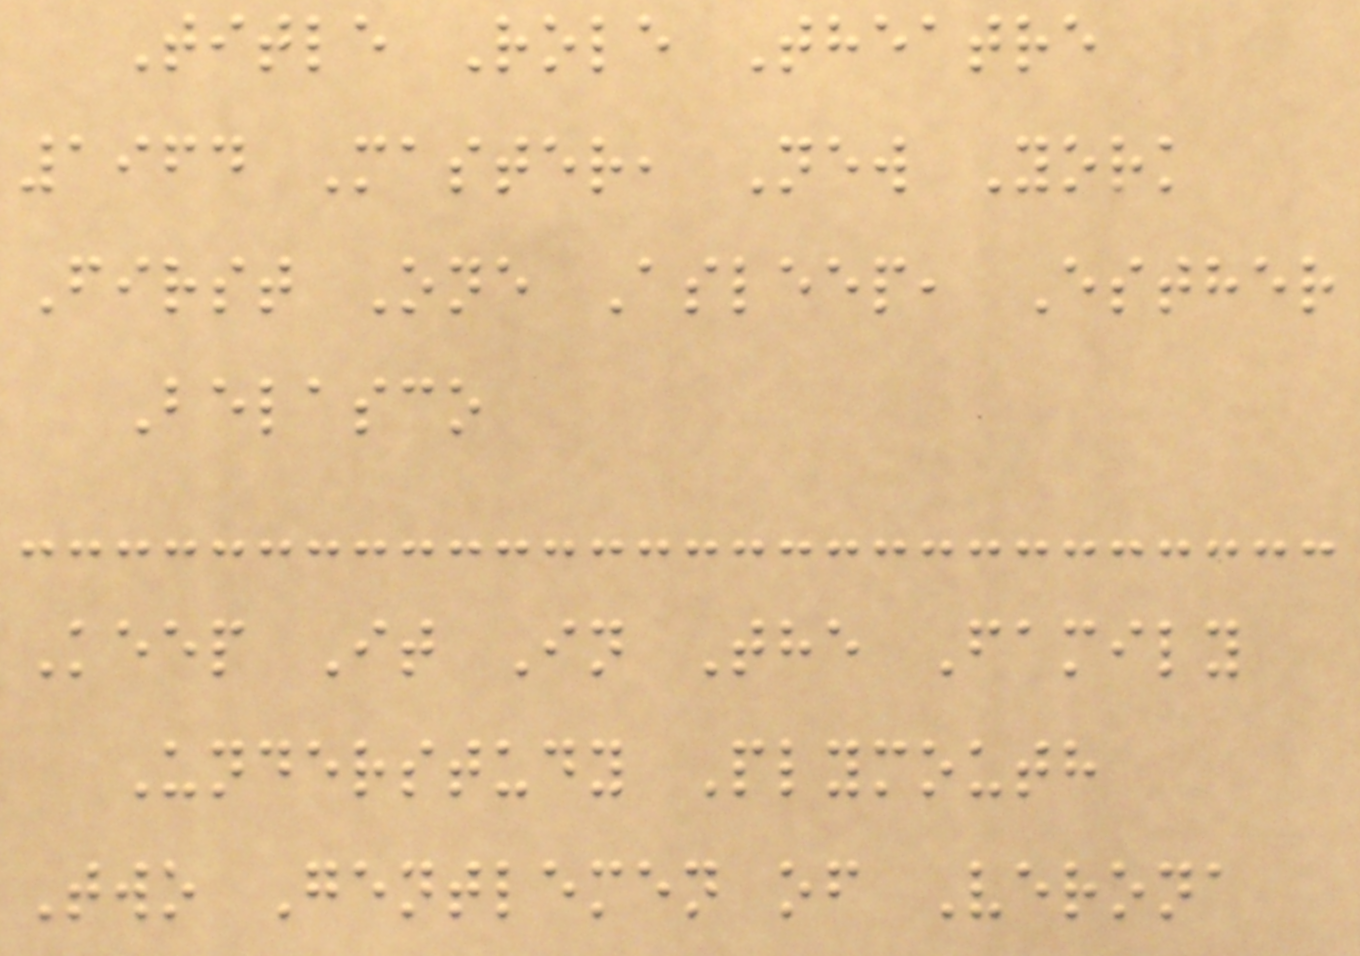Title Role Theatre
1964 Master, New York
First One Asleep, Esther
Belasco
Keep It In The Family
Understudy Plymouth
Two Gentlemen of Verona
